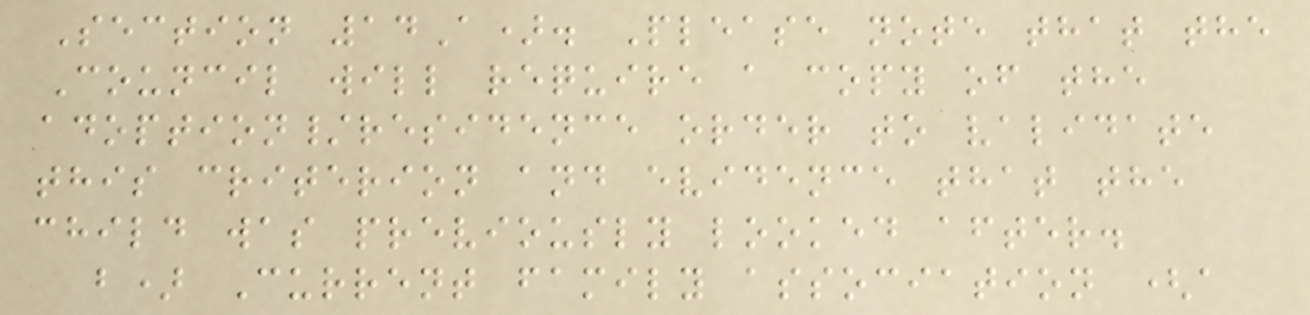Section 14A). Please note that the
Council will require a copy of the
adoption/residence order to validate
this criterion and evidence that the
child was previously looked after.
b) Current family association (a
